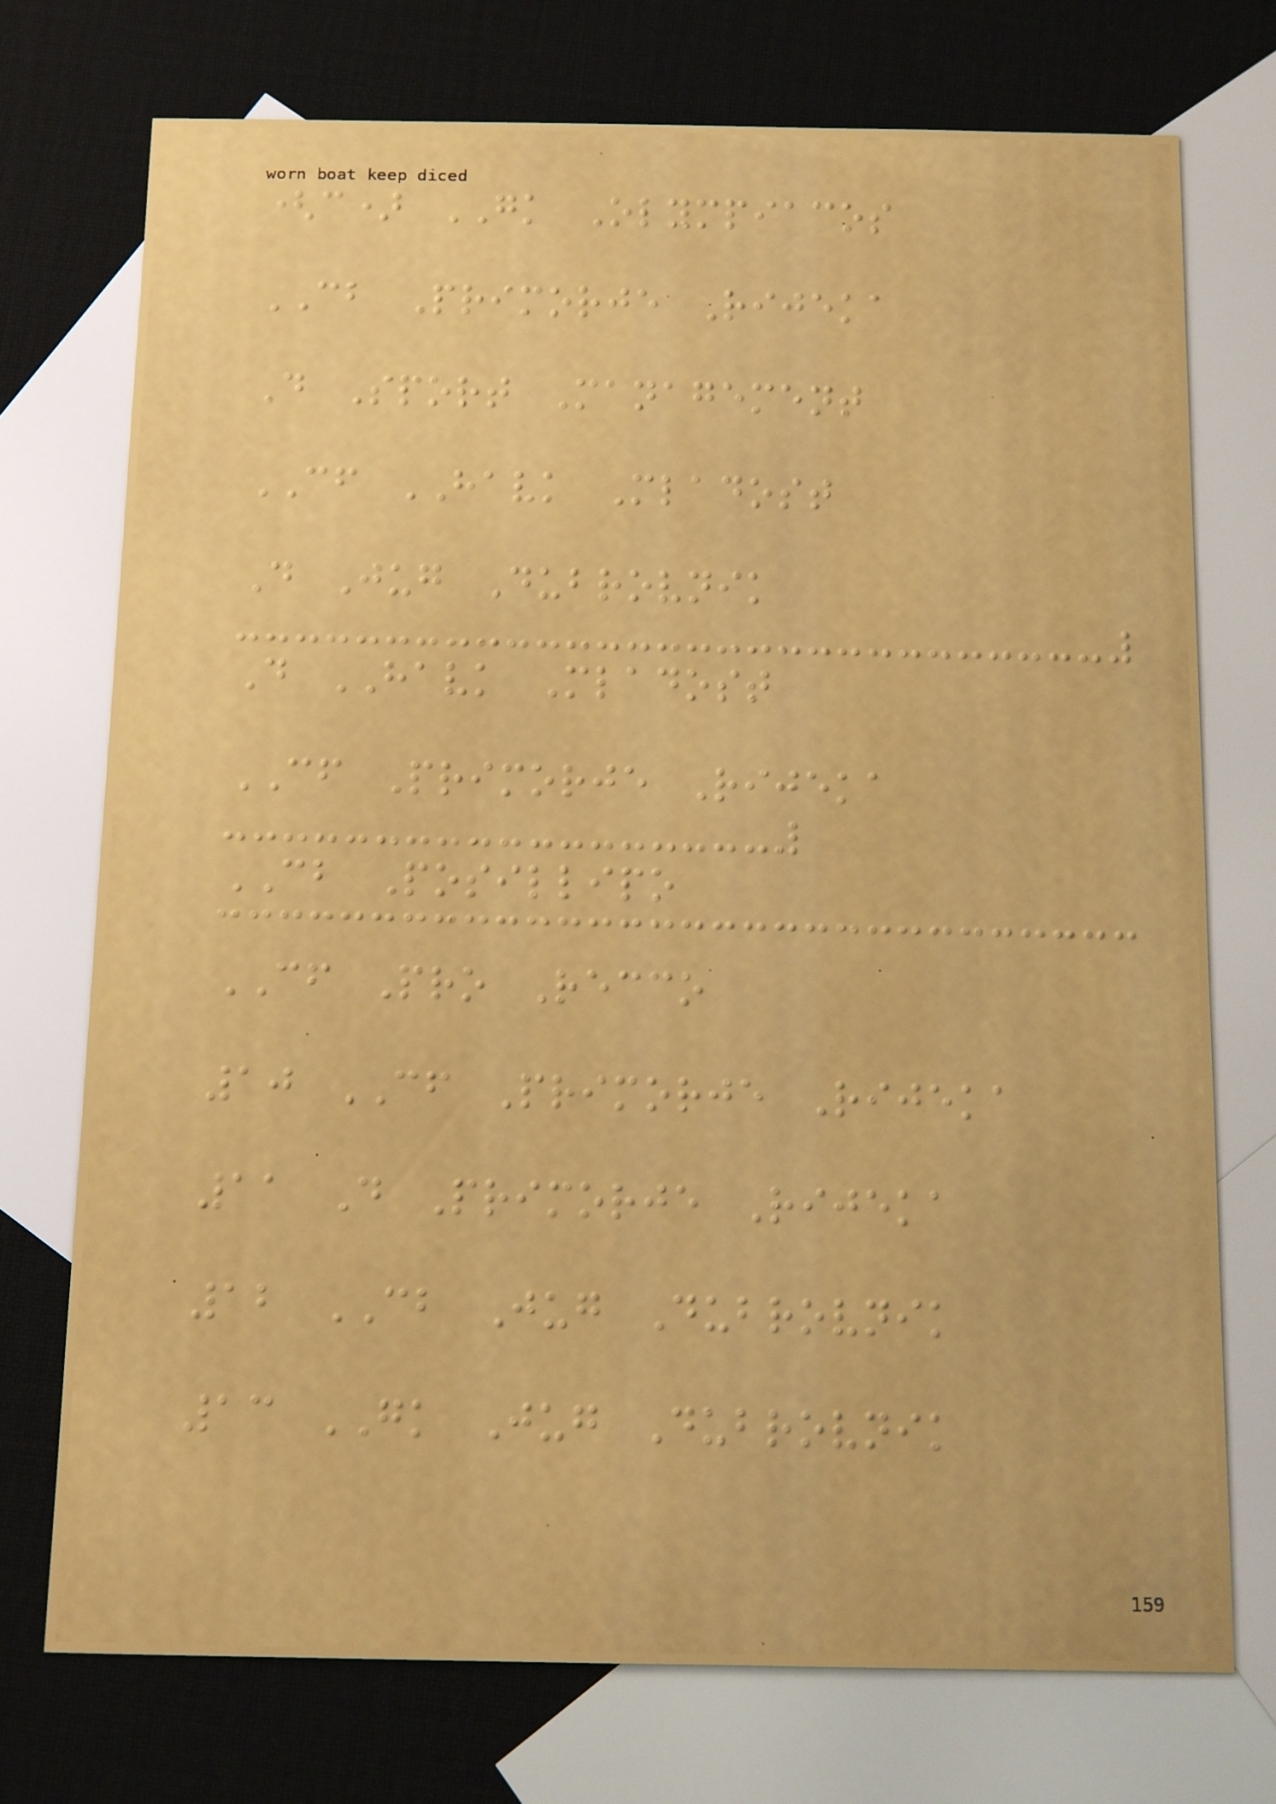(c) GK Olympiacos
CB Primorje Rijeka
D Sport Management
CF HAVK Mladost
D Jug Dubrovnik
D HAVK Mladost
CF Primorje Rijeka
CB Posillipo
CF Pro Recco
10 CF Primorje Rijeka
11 D Primorje Rijeka
12 CB Jug Dubrovnik
13 GK Jug Dubrovnik
